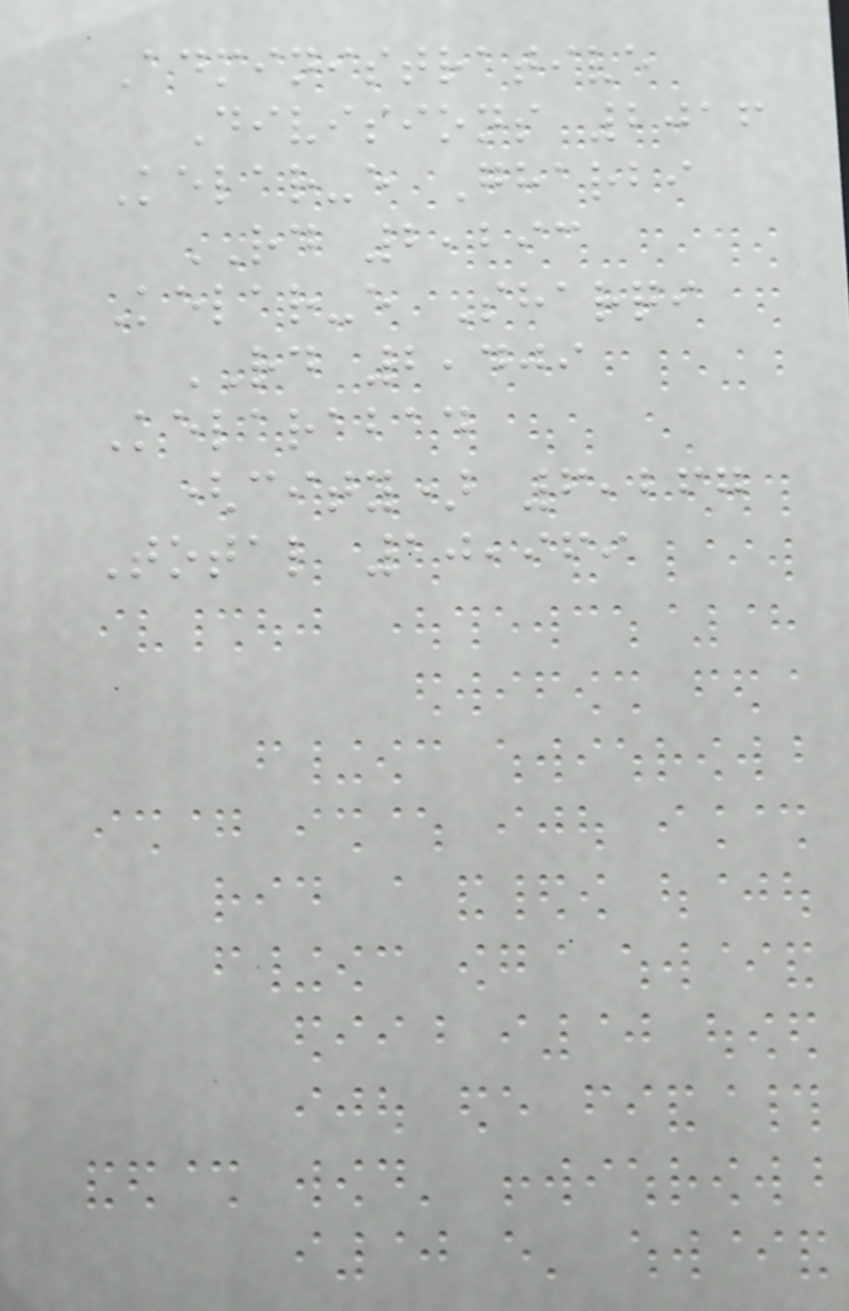Administrative
Divisions 2016
Kelar-e Gharbi
RD 2,293
Kelar-e Sharqi
RD 2,409
Kelarabad
(city) 6,267
Total 10,969
